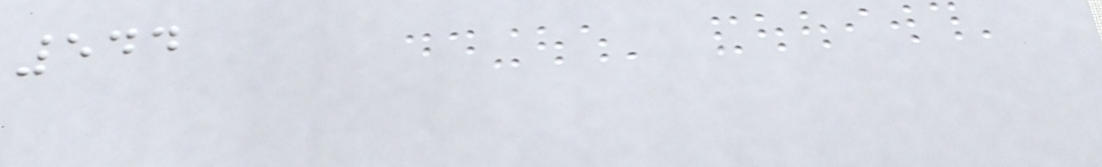544
